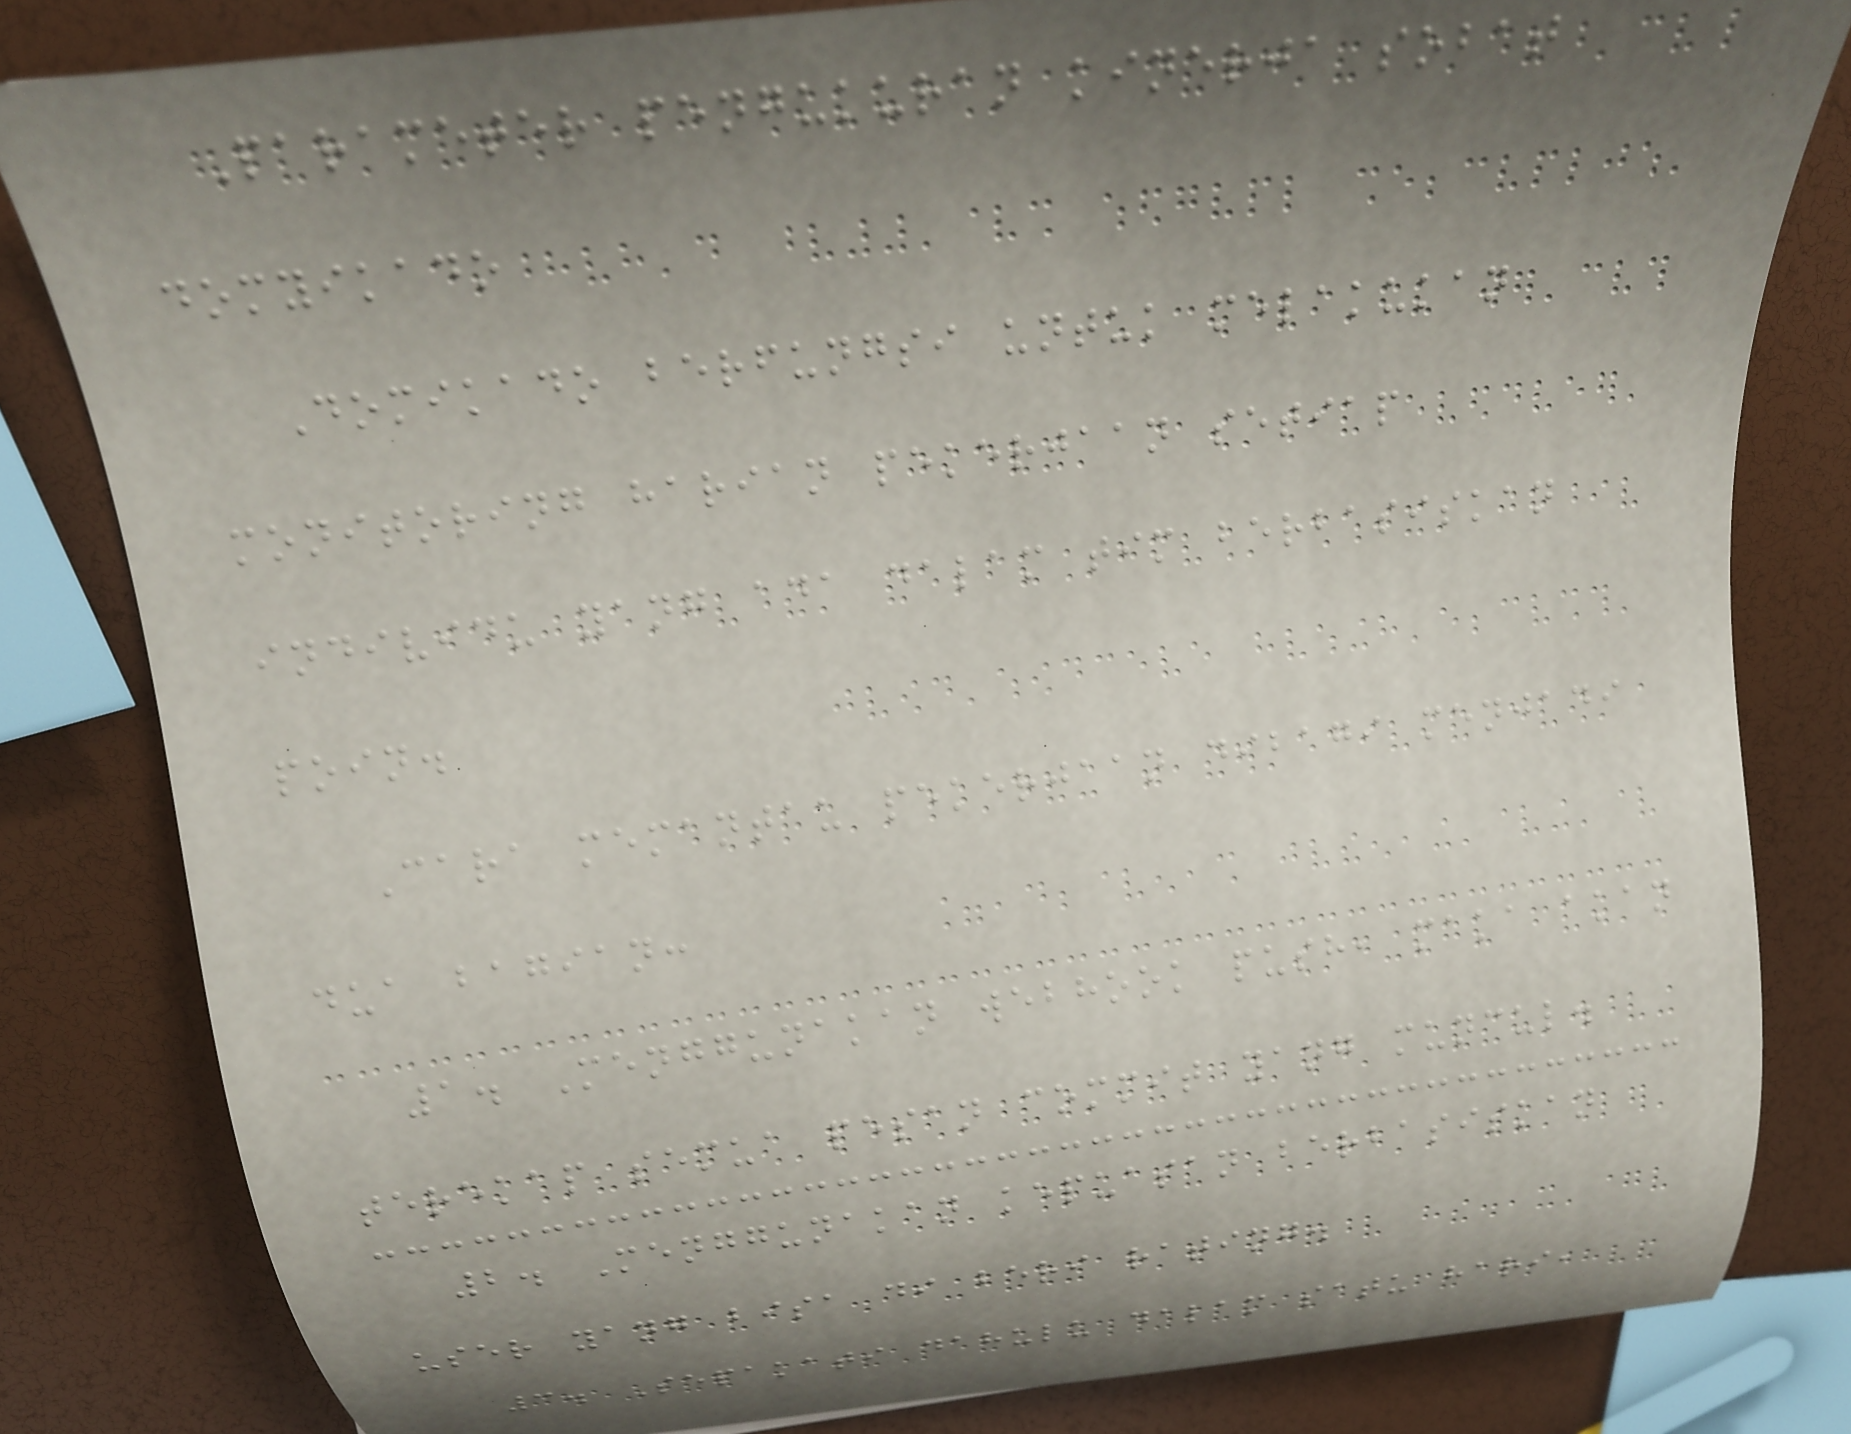Parameter pengukuran kinerja sobat
domyikado
Domikado berfungsi untuk melakukan
monitoring harian pekerjaan setiap
individu yang ada dalam tim berbasiskan
poin.
Cara memantau pekerjaan dibagi menjadi
dua bagian:
1. Menggunakan webhook push, maka akan
terekap semua pesan commit yang muncul.
2. Menggunakan kepuasan berbasiskan
user yang bisa di beri rating.
3. Sepakati dahulu dalam satu hari,
